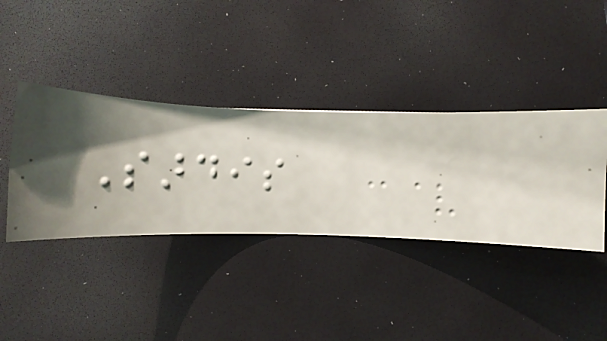Sardis
